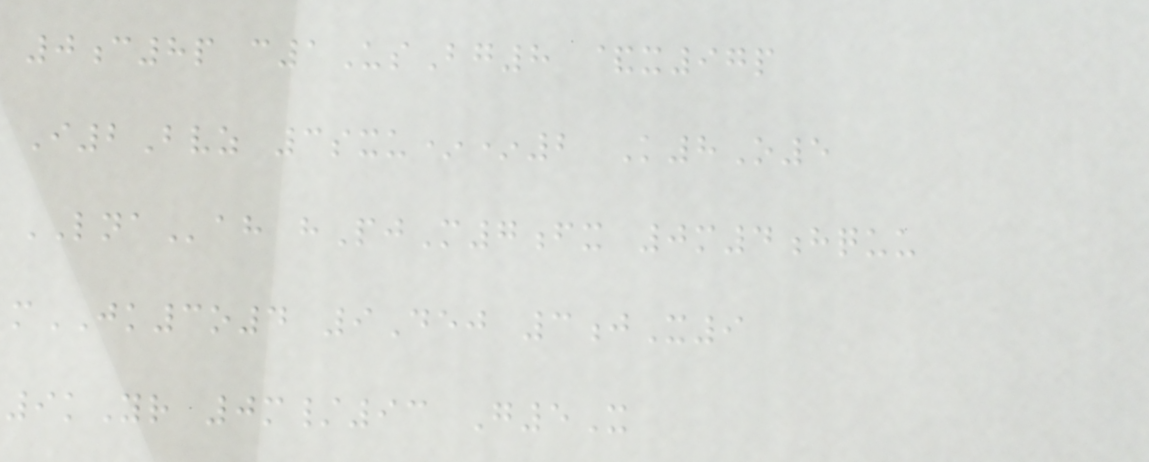0c8p c1UsBg8 &x97p
I2Bvz 3sxu**2 K8O5
LNAah hPjM7fx 0m4hquu
mJK3o4 9Dej 3jX9
9kYr 0m/93 G5X
